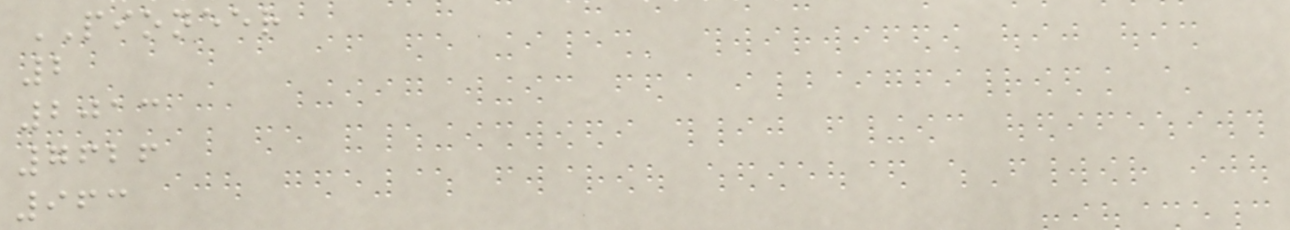PIONEER
2
2013
7626
963
